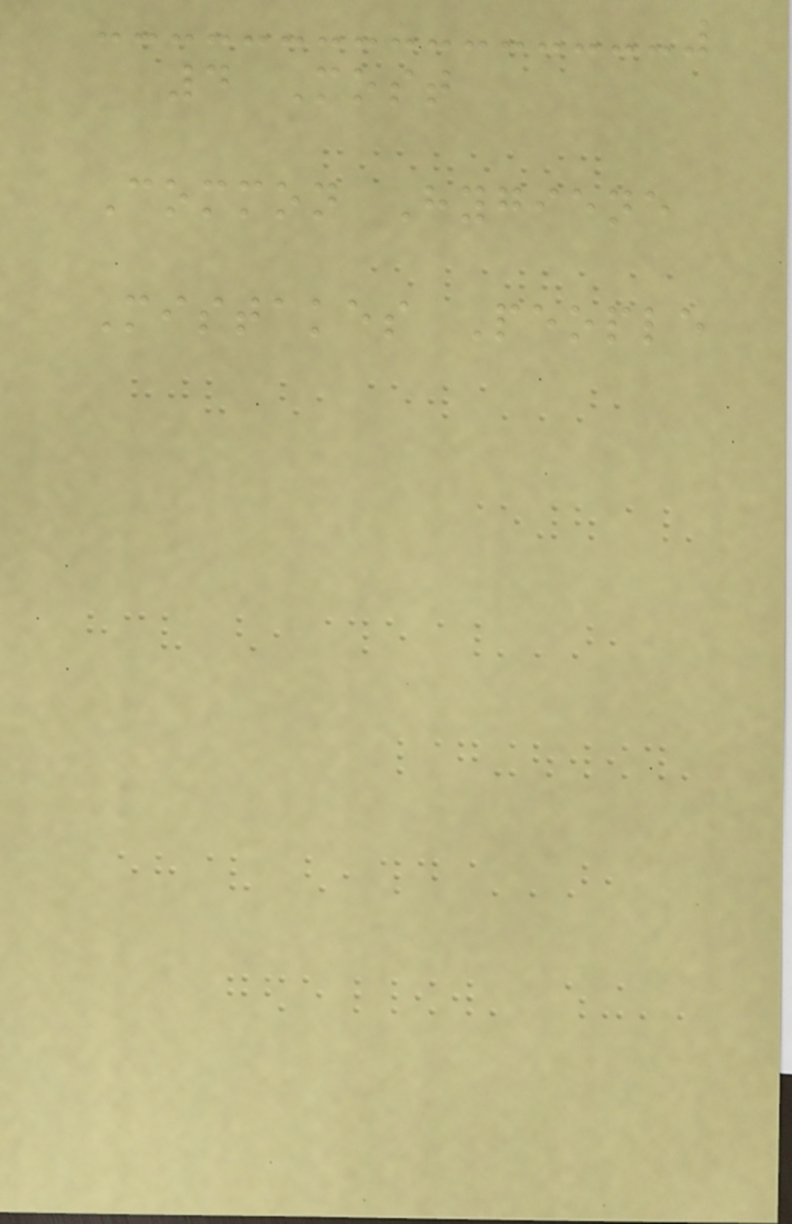4 Most
Common Hygiene
Mistakes People
